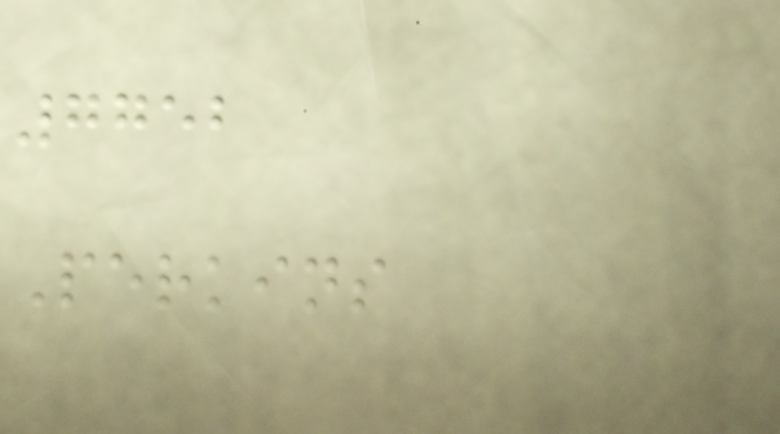7752
Perkins
